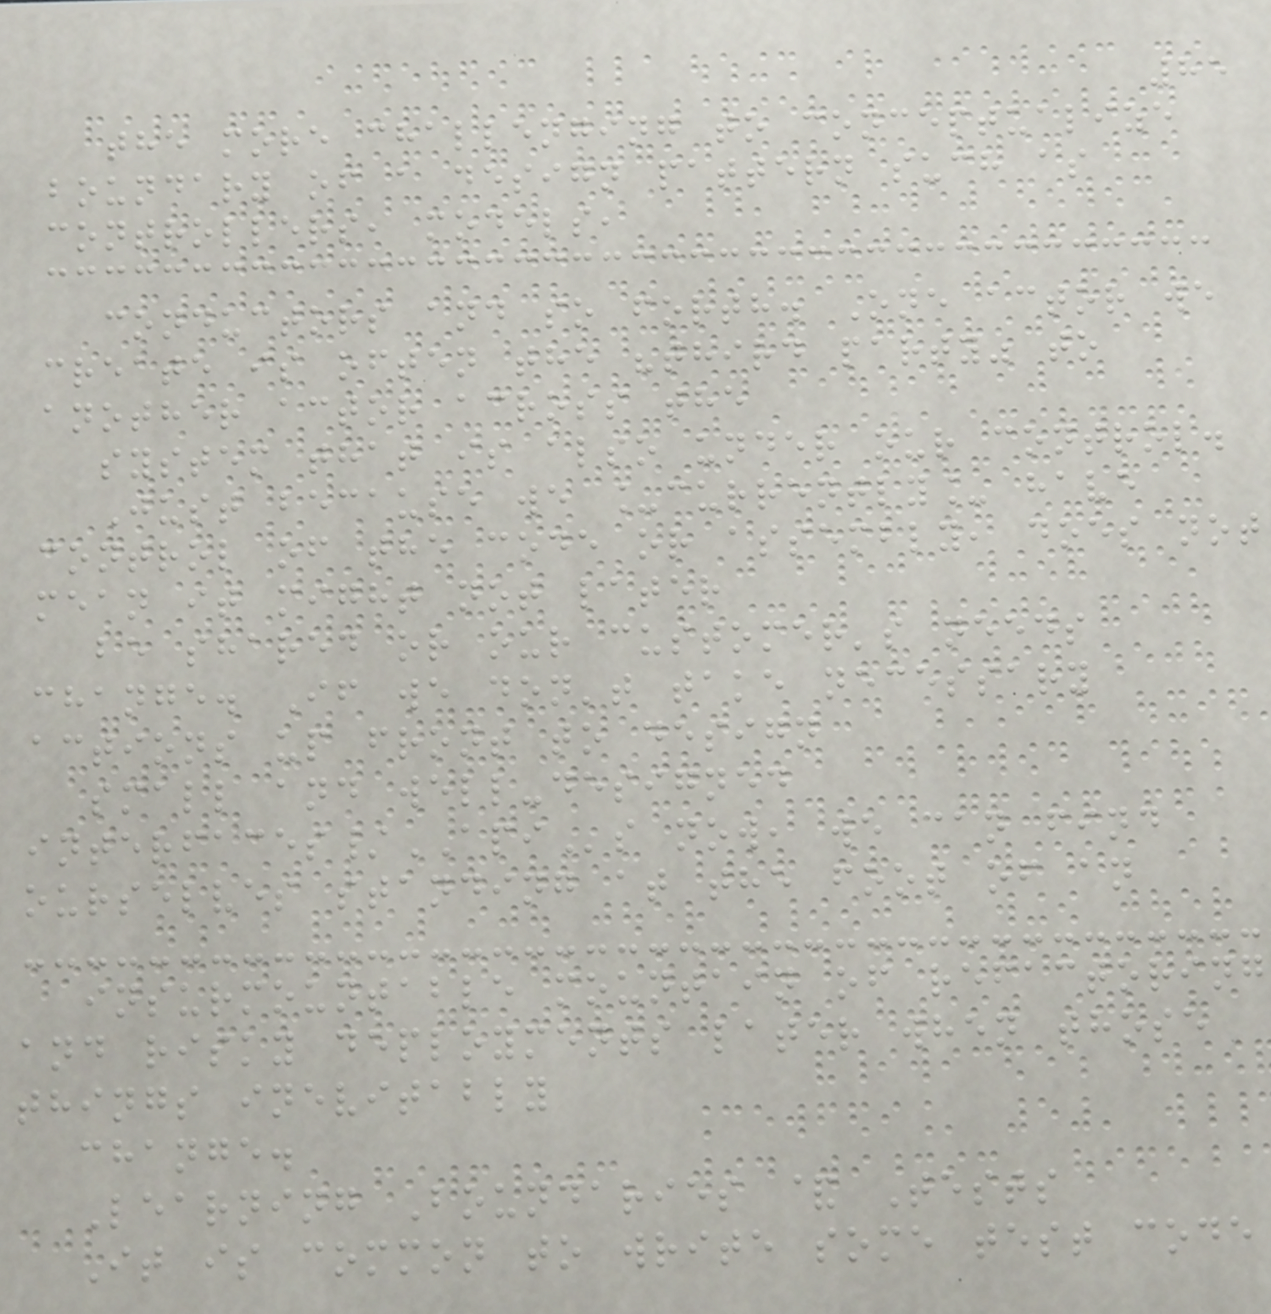85
the more challenging to conceptualize
boundary of a design pattern such as
controllers, models,
conductors and so forth. One actor we
create is often the "third party" to
another actor across the
system that is also under our control.
Just because we _currently_ have
control of the code or assembly, does not
mean it might not later
be shared or our customer's needs
change. If we don't take necessary
actions up front to design
small and well-designed
interfaces/APIs now, we can find
ourselves standing at the foot of an
insurmountable mountain of refactoring
and risky deployments later when those
things inevitably
change.
Learning Boundaries & Tests
It is common to write some test code
